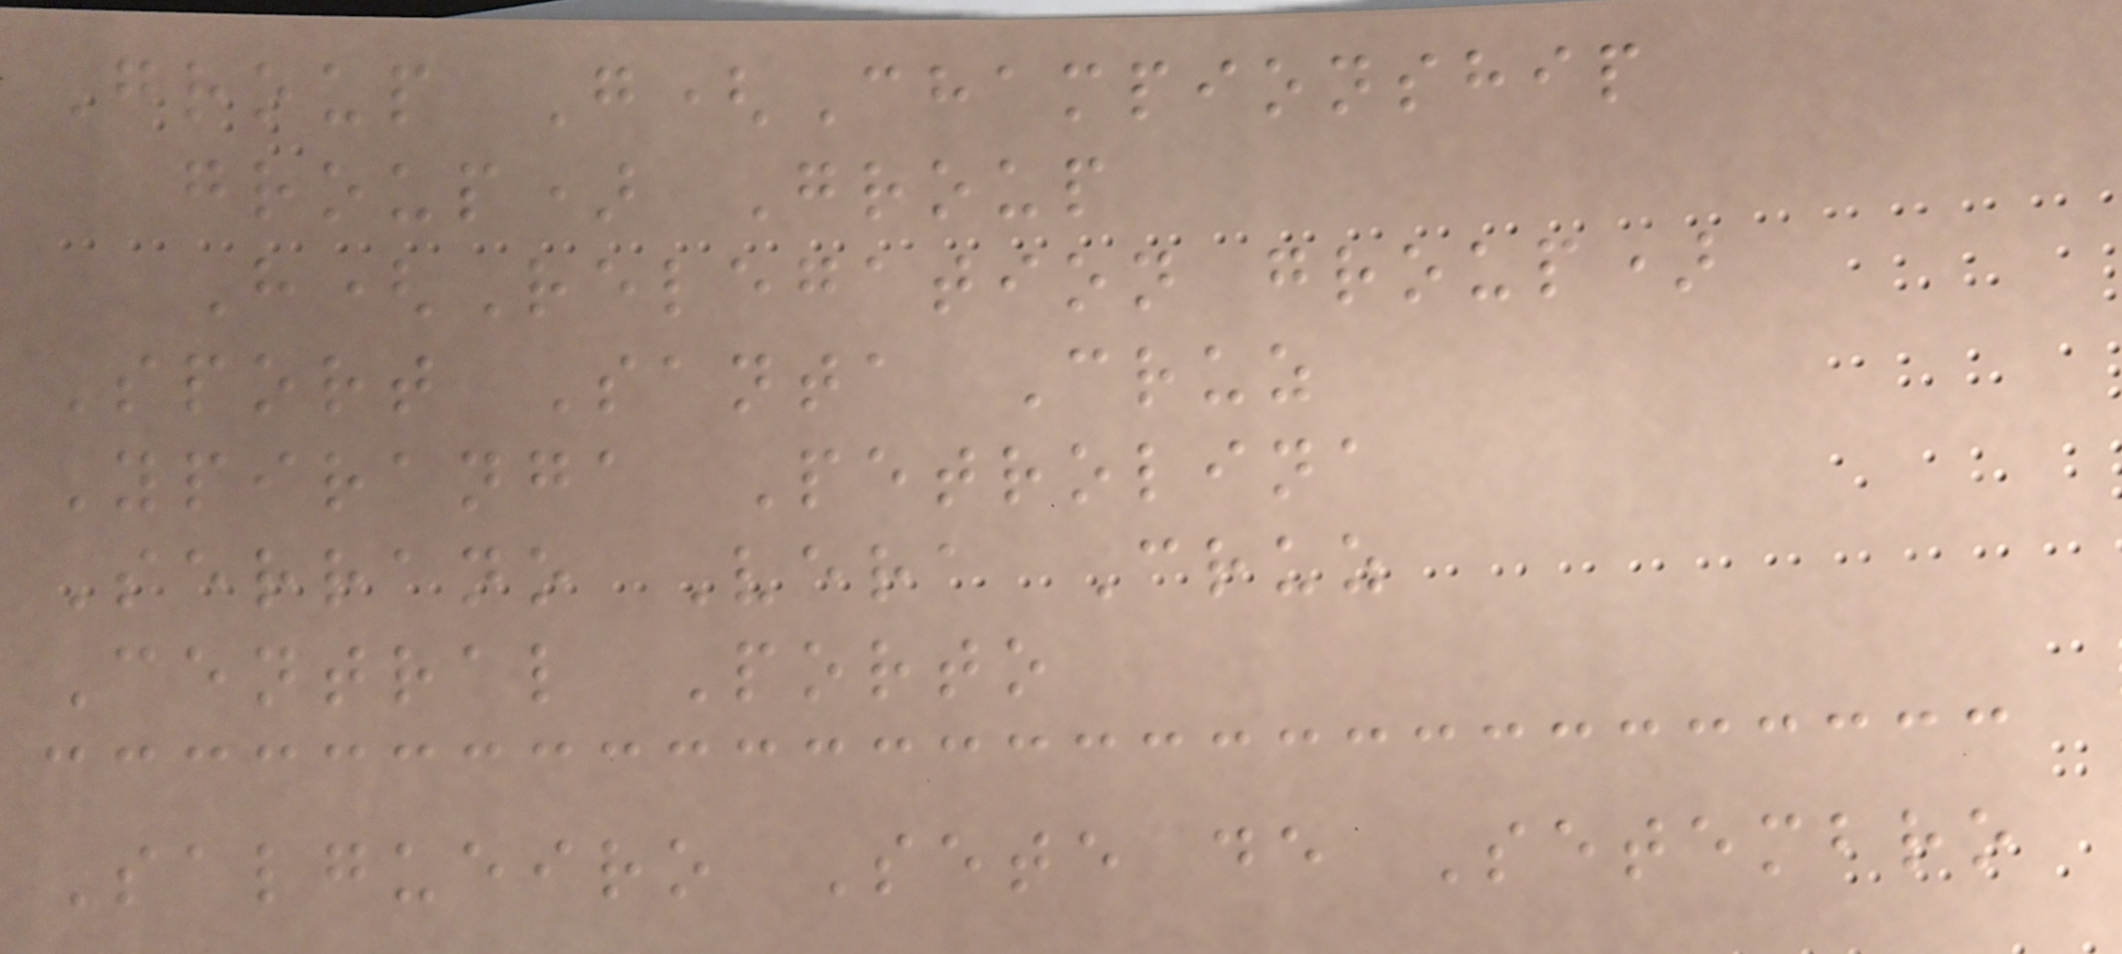Group G(Championship
group) Group
H(Relegation group)
Sport Santa Cruz
Ypiranga Petrolina
Serrano Vera Cruz
Central Porto
Salgueiro Sete de Setembro
